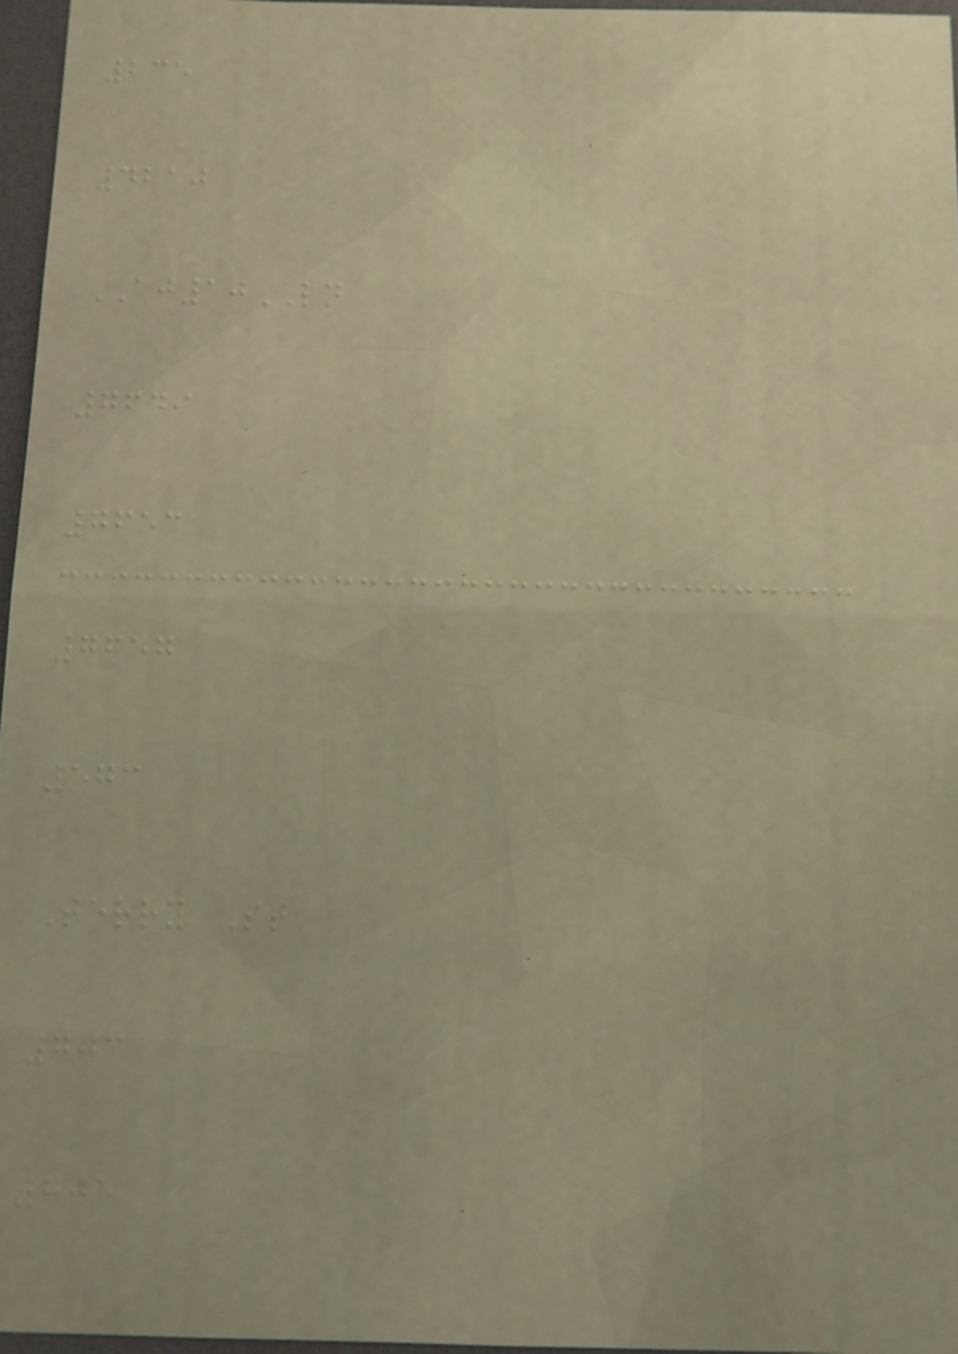235
4210
AJ10LN
7649
7653
7657
573
Terry St
703
705
